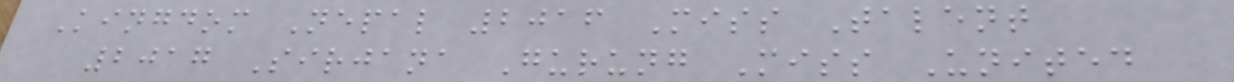Kingdom Nepal 2016 Miss Talent
2017 Sirjana Gurung Miss United
